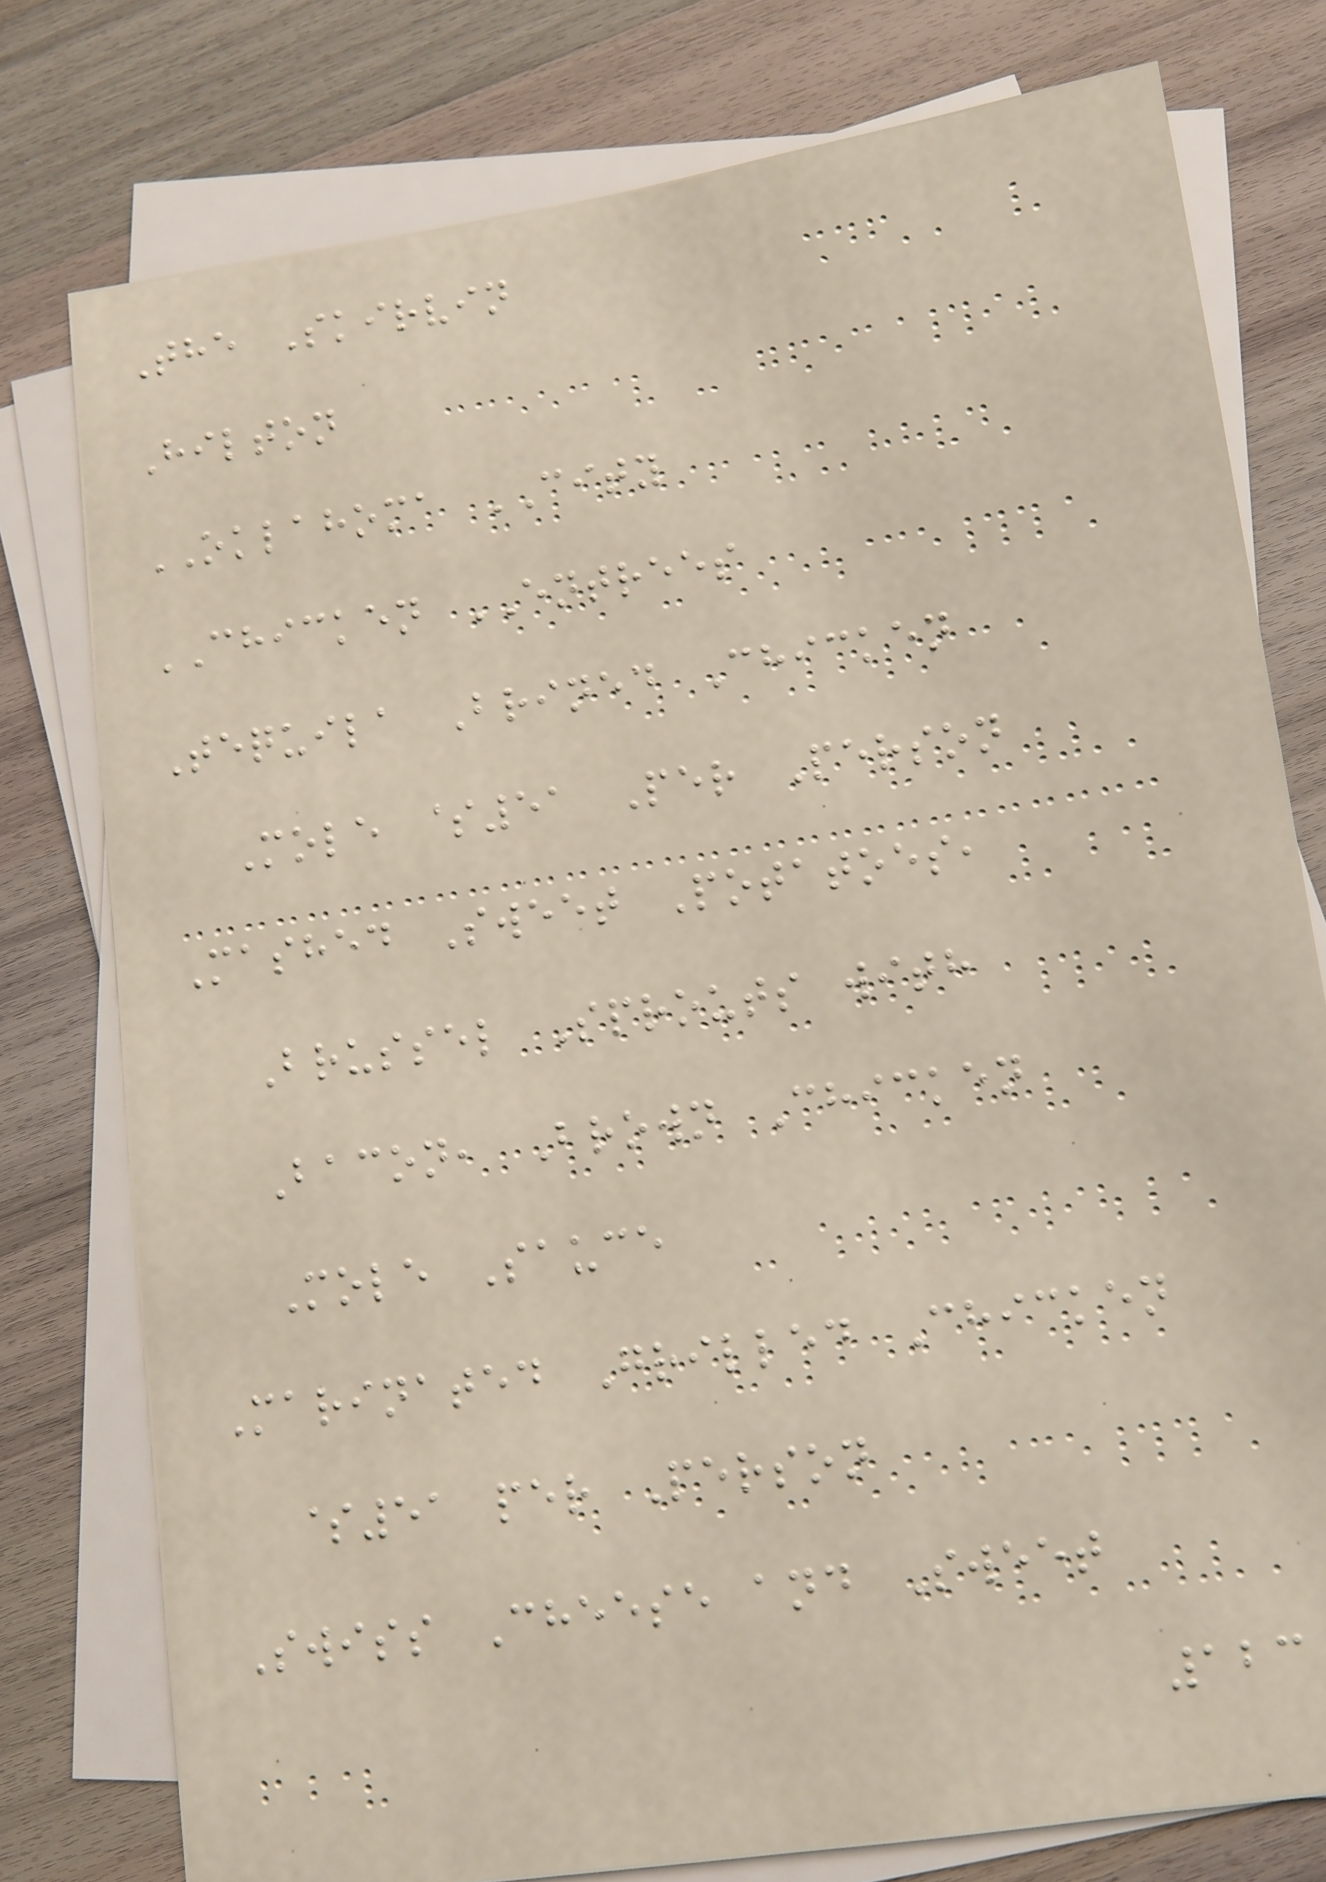The Skirvin
Hilton
OKLAHOMA CITY
CHICKEN ENTREES
Tequila Brined Chicken
Mole $51 Per Person
Mashed Sweet Potatoes,
Brussel Sprouts with
Bacon, Brown Chicken
Mole Sauce
Marinated Grilled Chicken
$51 per Person
Swiss Cheese and Sweet
123
